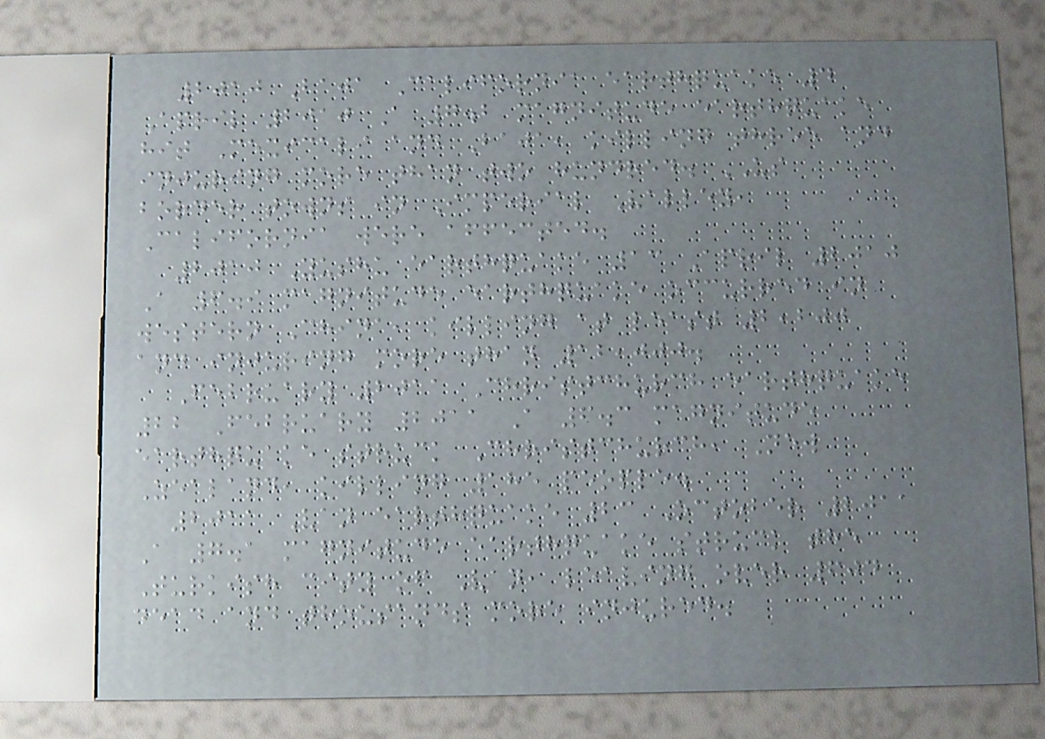2010 Baja California earthquake 4
April 2010 A 7.2 magnitude earthquake
hit Mexicali and Baja, killing three and
injuring more than two hundred. US
border towns in Imperial Valley,
California were affected.
2010 Yushu earthquake 13 April 2010
A 6.9 magnitude earthquake occurred in
western China, killing at least 2,200
and injuring more than 12,000.
February 2011 Christchurch earthquake
22 February 2011 A 6.3 magnitude
earthquake struck Christchurch, New
Zealand, killing 185 people.
2011 Van earthquake 23 October 2011
A 7.1 magnitude earthquake struck the
Turkish city of Van, leaving over 604
dead and thousands more injured.
